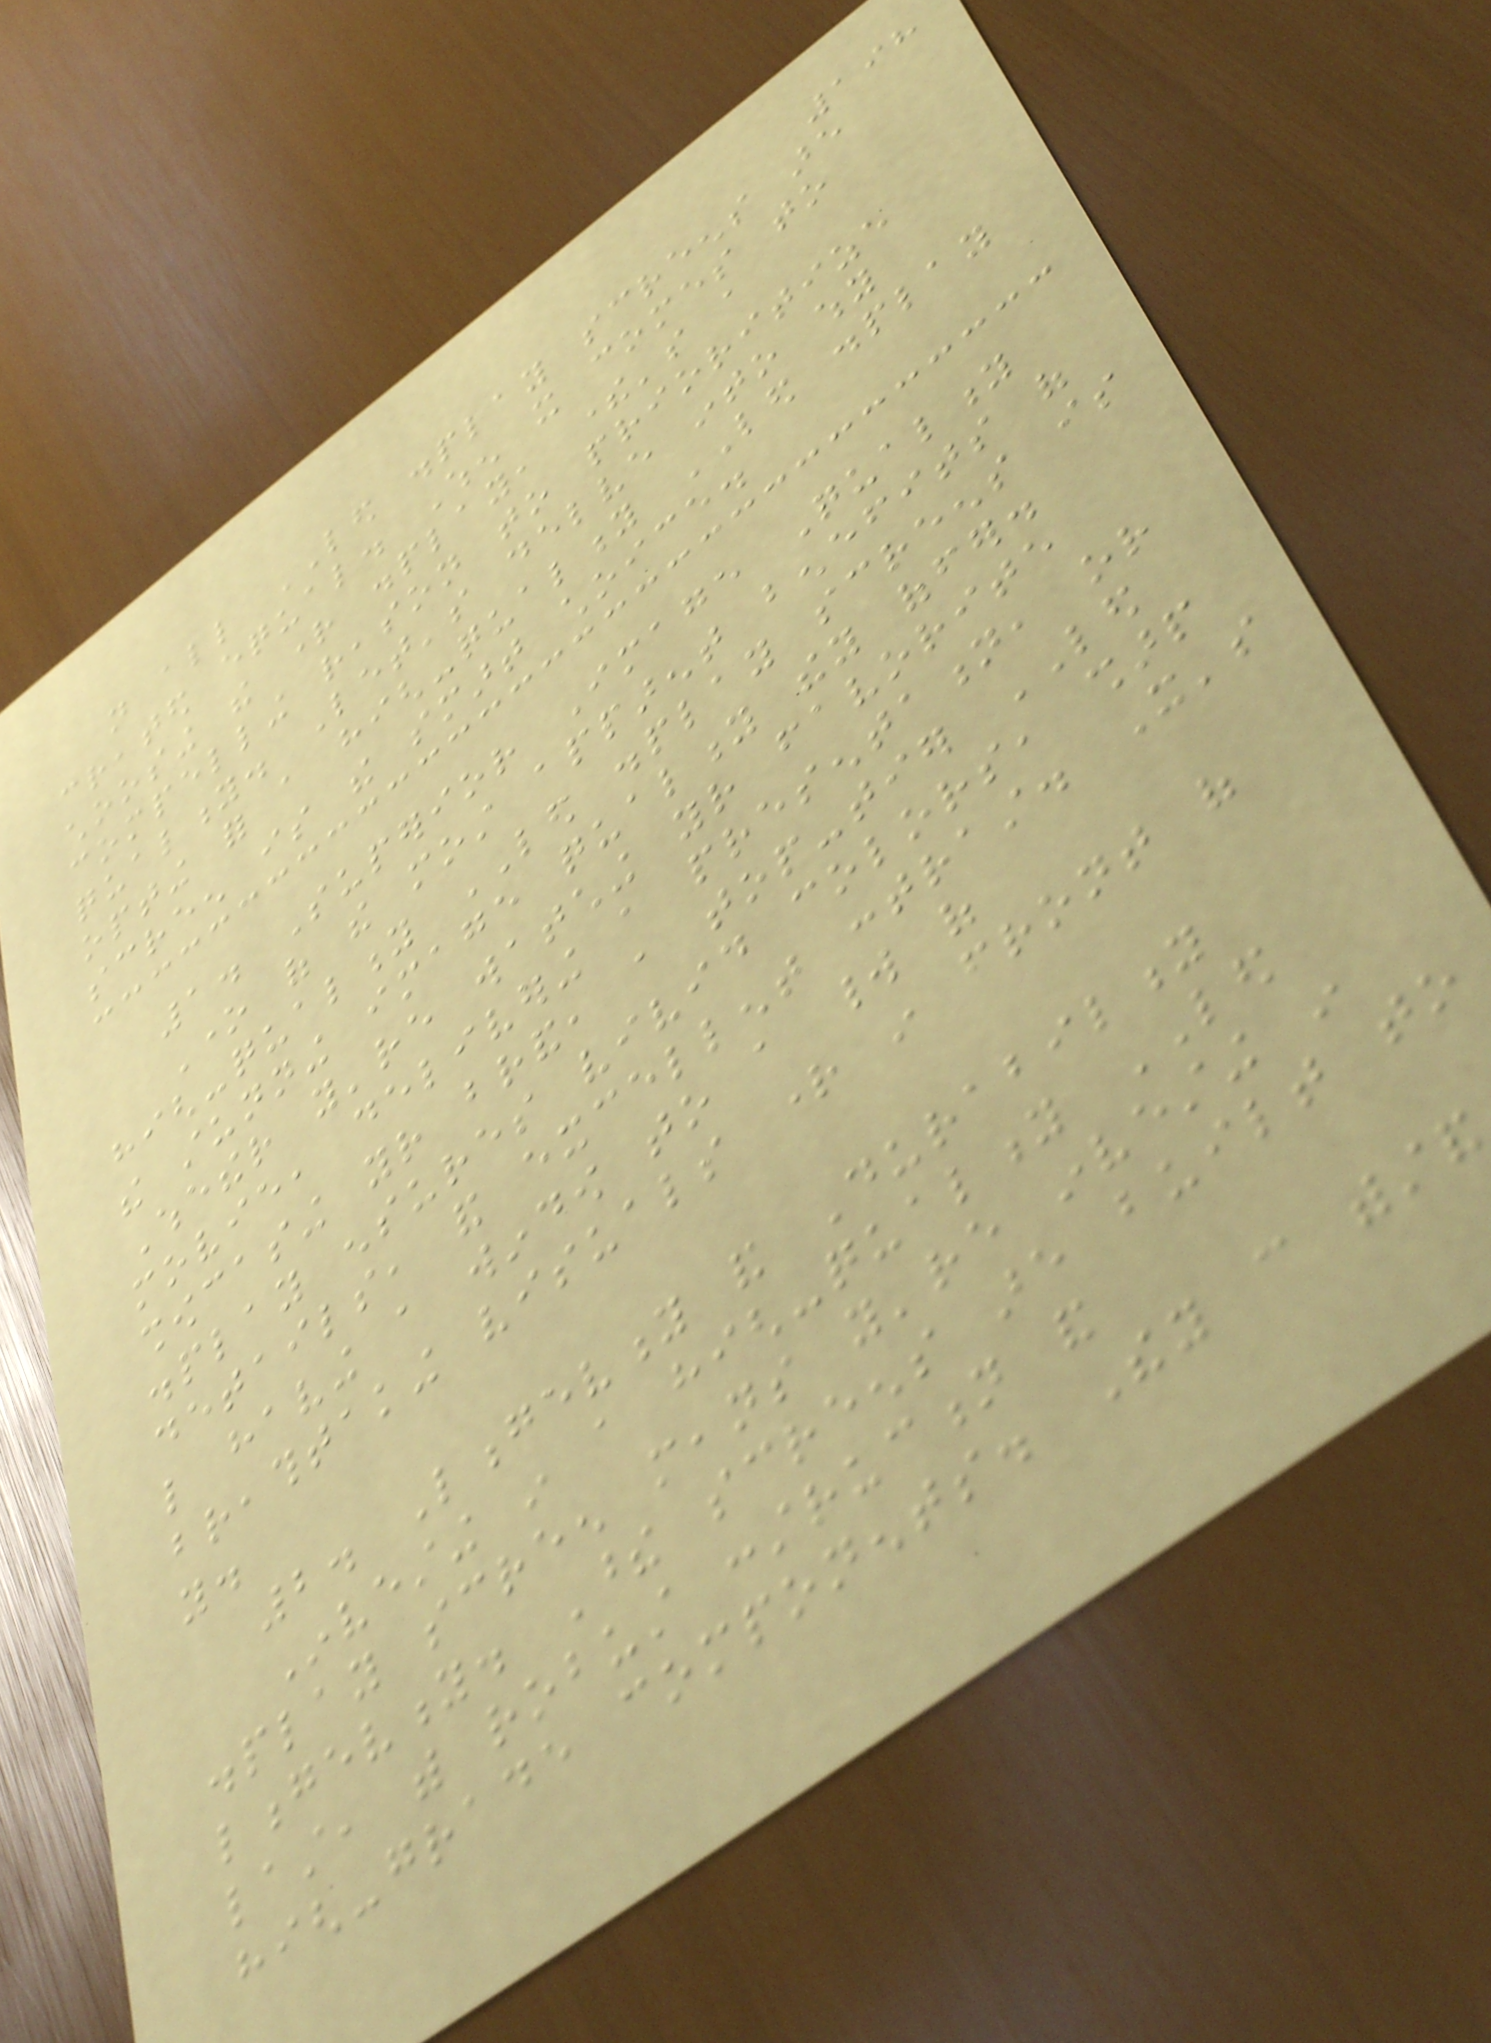198
not all LED display screens are
created equal. When it comes to
choosing the right display, there's a
compelling reason to prioritize
quality. Let's delve into why
opting for a high-quality LED display
screen is the smart choice.
1. Superior Image Quality
One of the most apparent benefits of
high-quality LED display screens is
the stunning image quality they offer.
Whether you're watching your favorite
movie, delivering a presentation, or
showcasing your brand, a top-tier LED
display ensures vivid colors, sharp
details, and excellent contrast. It's
like having a window to a world of
breathtaking visuals right in front of
you.
2. Longevity and Durability
Investing in a high-quality LED
display screen means you're investing in
longevity. These screens are built to
last, with robust construction and
high-grade components. They can withstand
